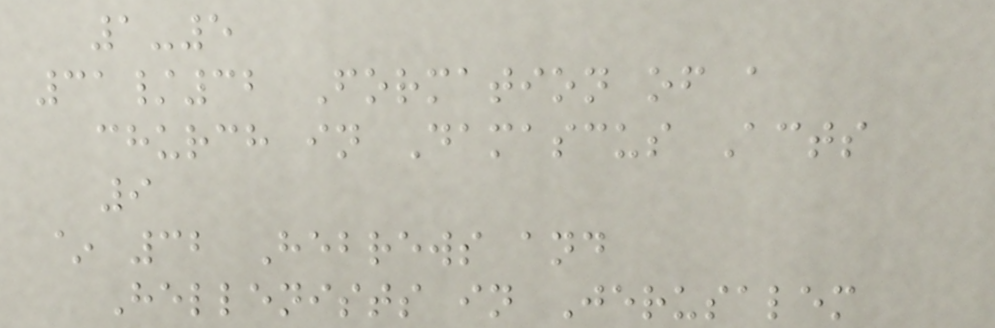1-5
31/32 Formation of a
church in Damascus Acts
9
~ 32 Hebrews and
Hellenists in Jerusalem
